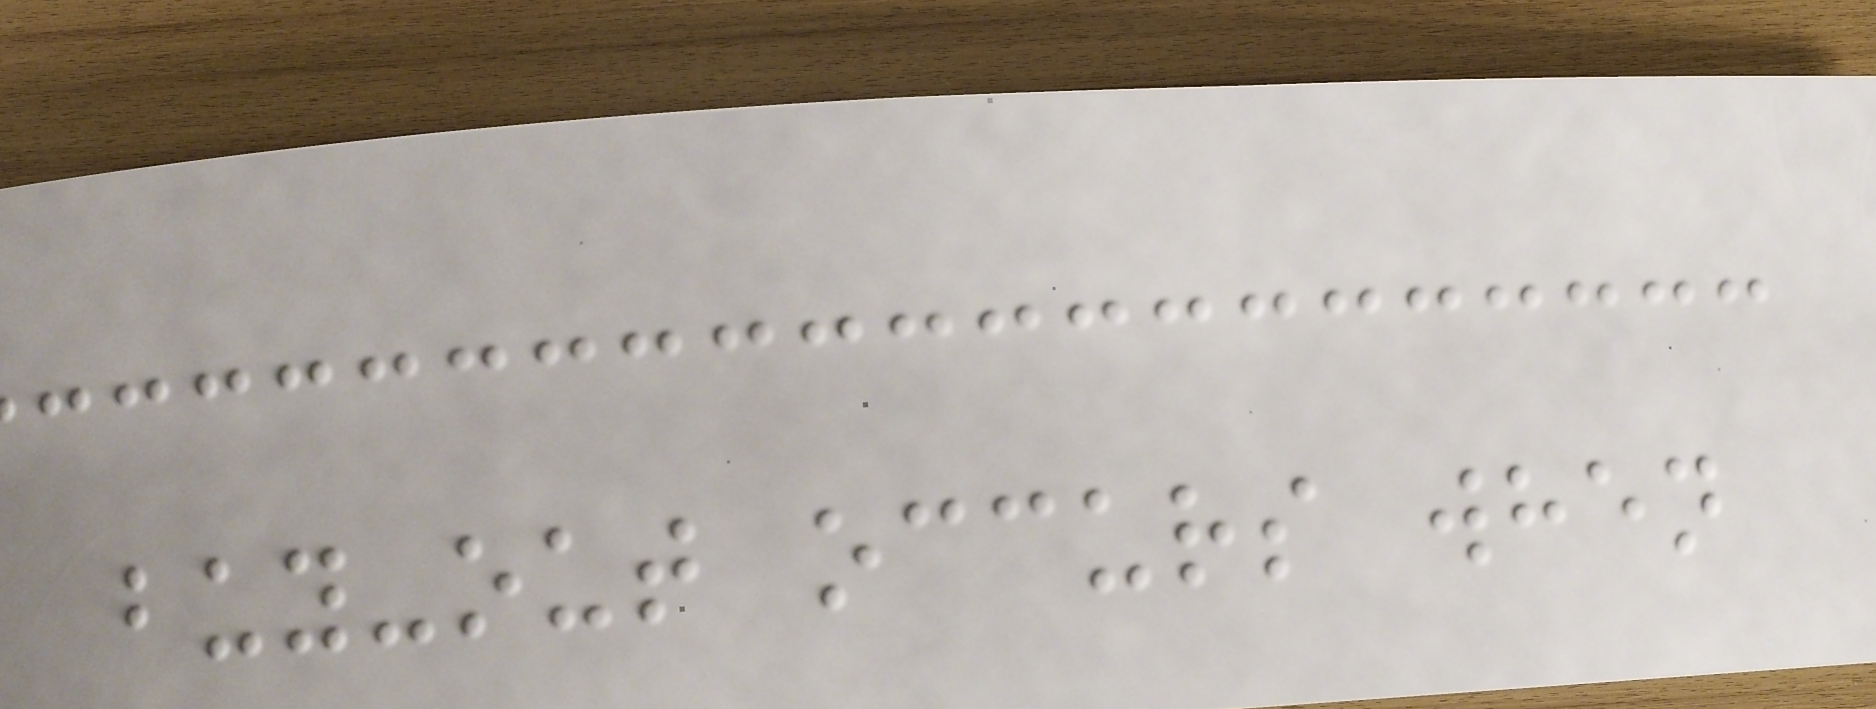buy-out occurs when
